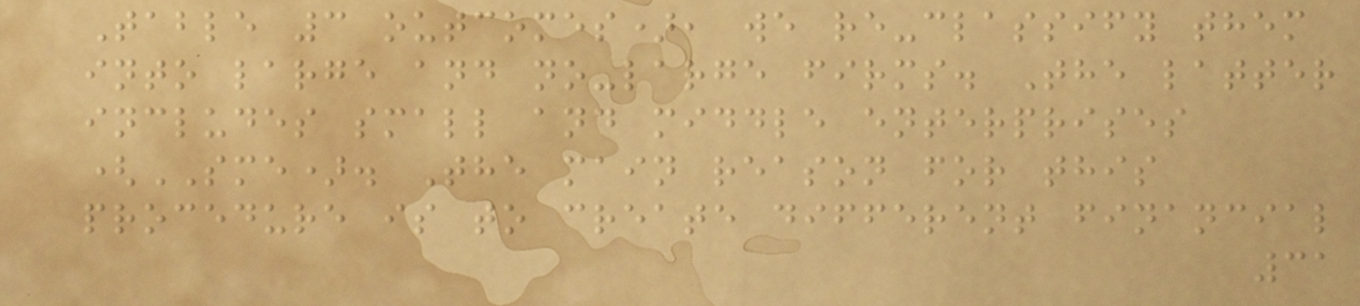Table 3 outcomes), we re-classify them
into large and no-large firms. The latter
includes small and middle enterprises
(SME). The main reason for this
procedure is to create different financial
31
